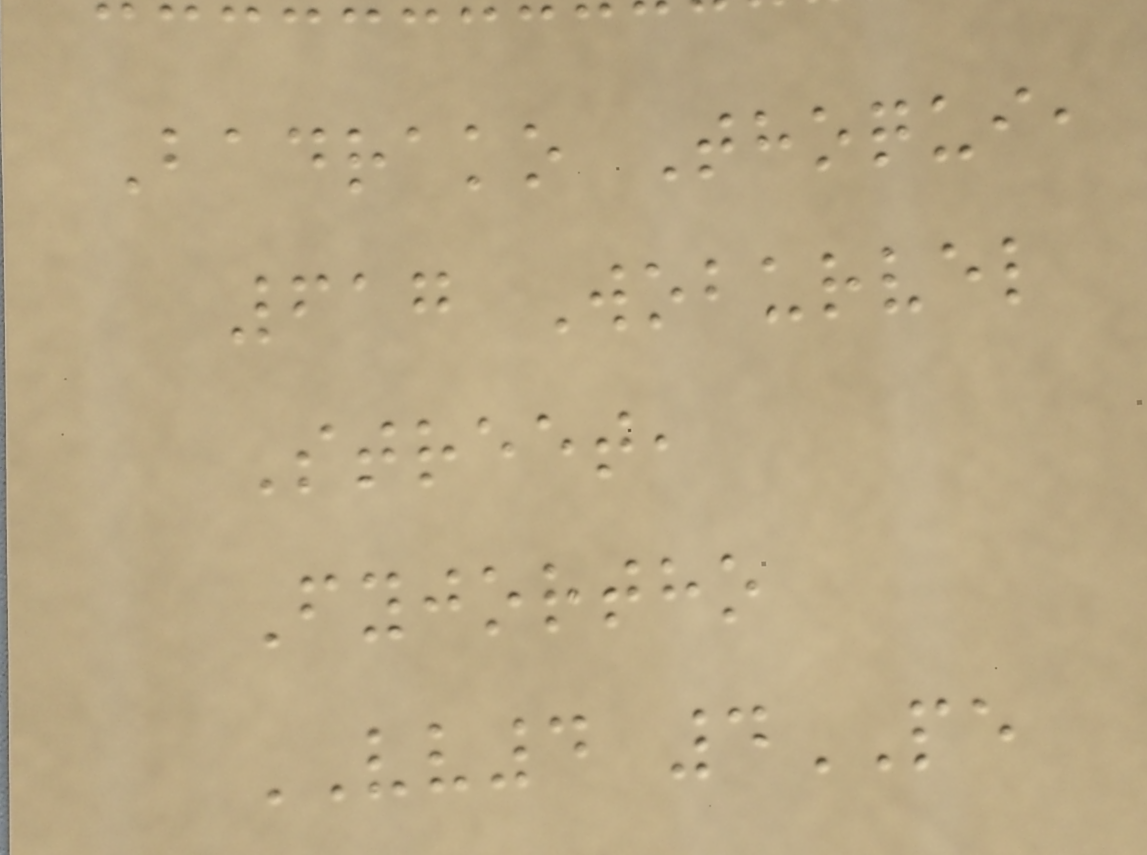Badrako Thoqui,
617 Woburvel
Street,
Fyjortho
VV4 4PE
